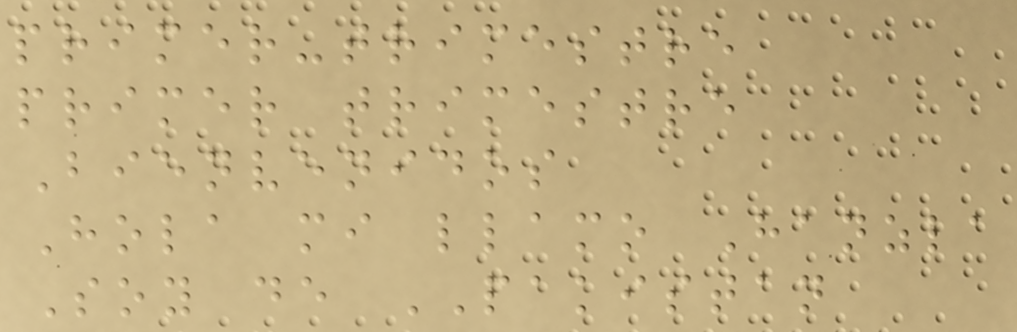primer-trimestre
primer trimestre
Bienvenidos
Hola mi llamo Hanzla
Soy de PAKISTAN
